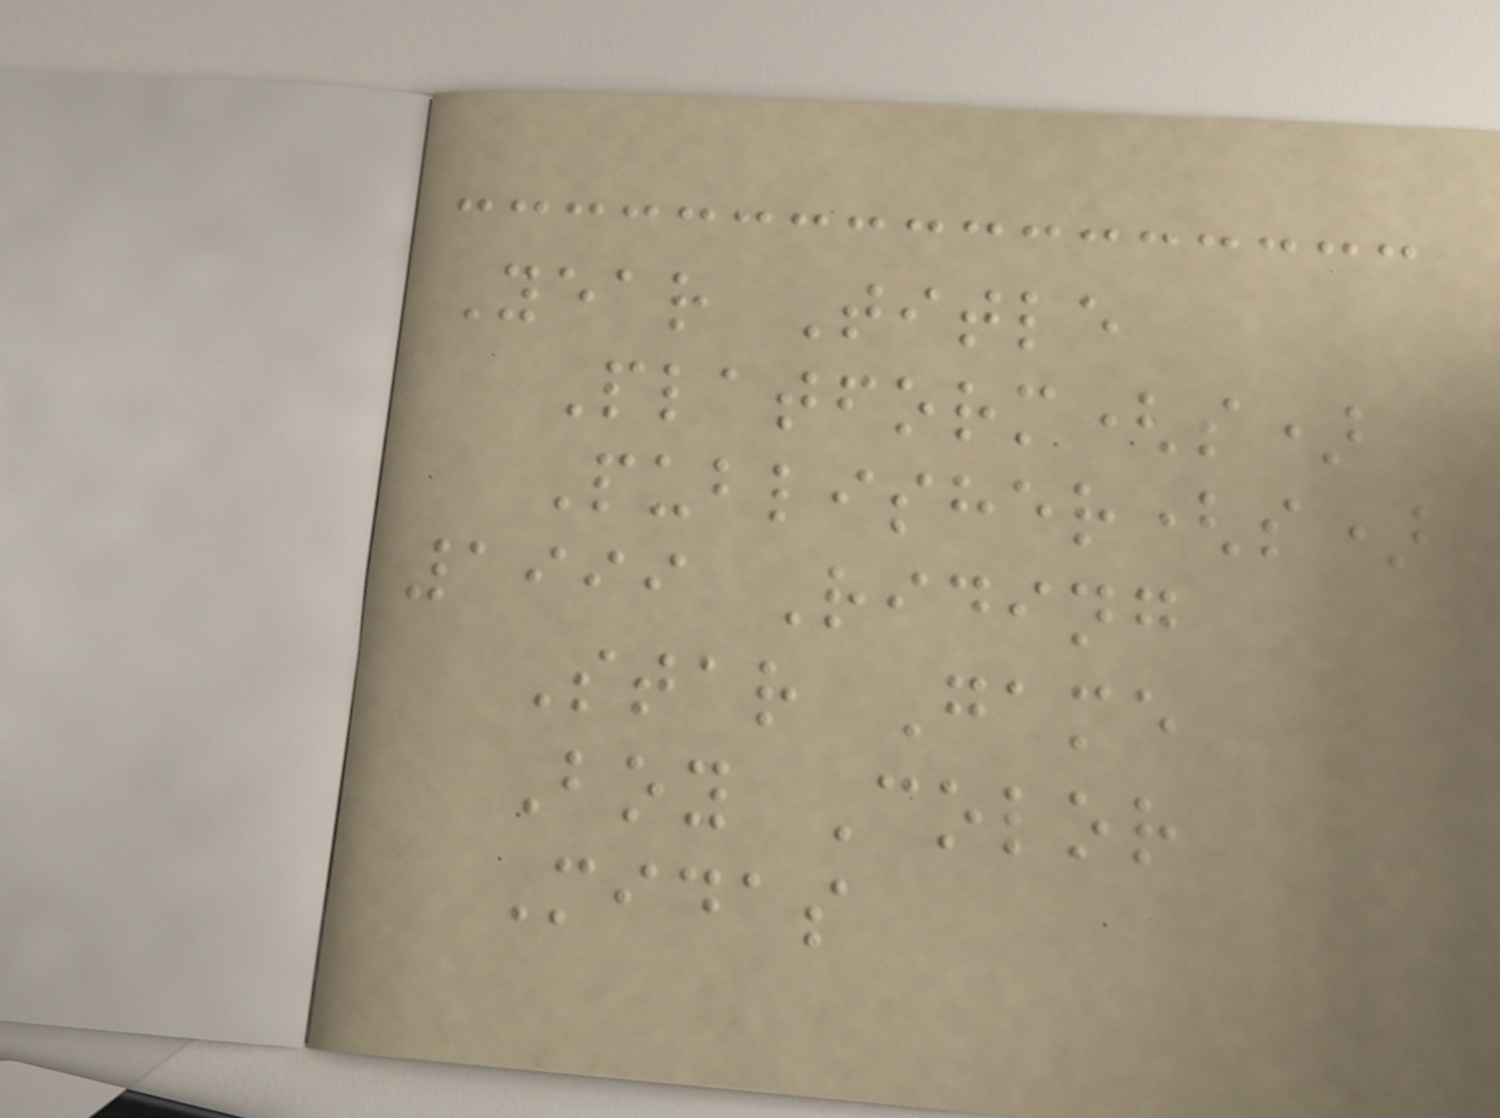Year Title
Platform(s)
Publisher(s)
1999 Riding
Star Game
Boy Color
Midas
